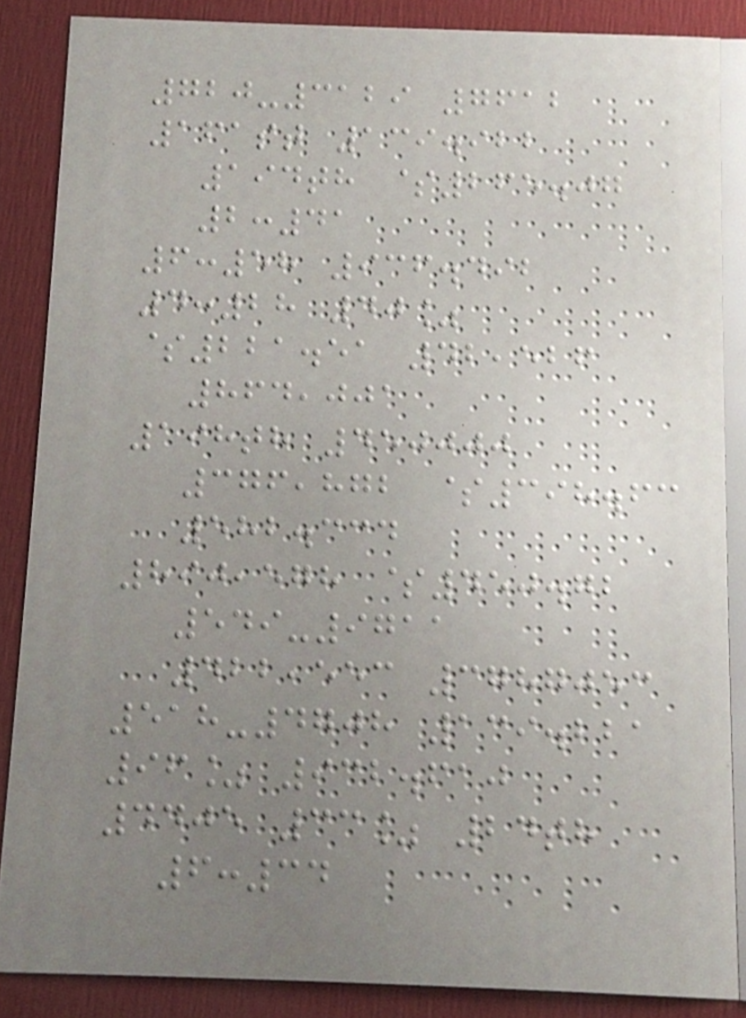720-3129 7612
161st 139.922
194th $265.07
2:41
6:58 936.492
4:28 40%
$221.51 42,526
864,001
198th 450000
376,872 $398.63
582.334
890,578 $450.72
549-9711
422,553 3787053
518-4708 139.221
96% 932.610
4405 33% 24th
6:34
